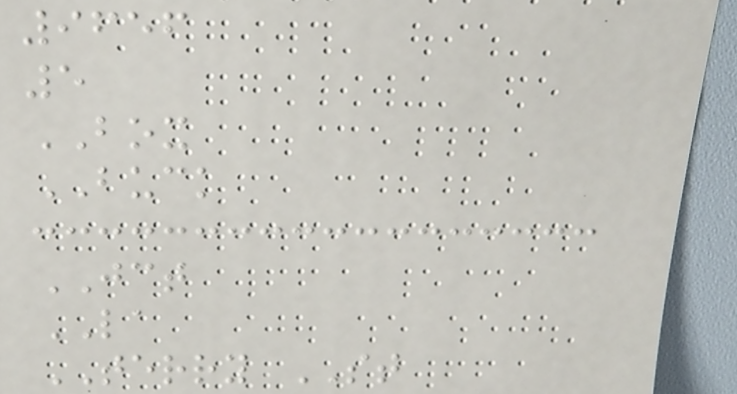9656
5
BOX
BUCK
JCT
LA
TERRY ST
